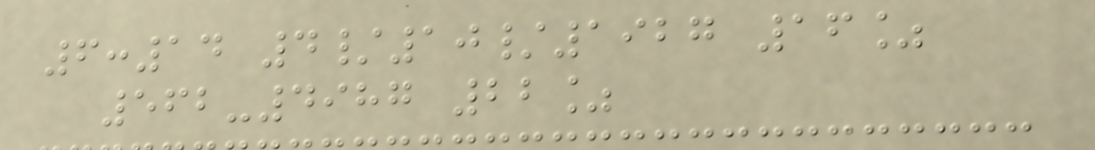6:14 4/10/1927 16%
562-4987 22%
